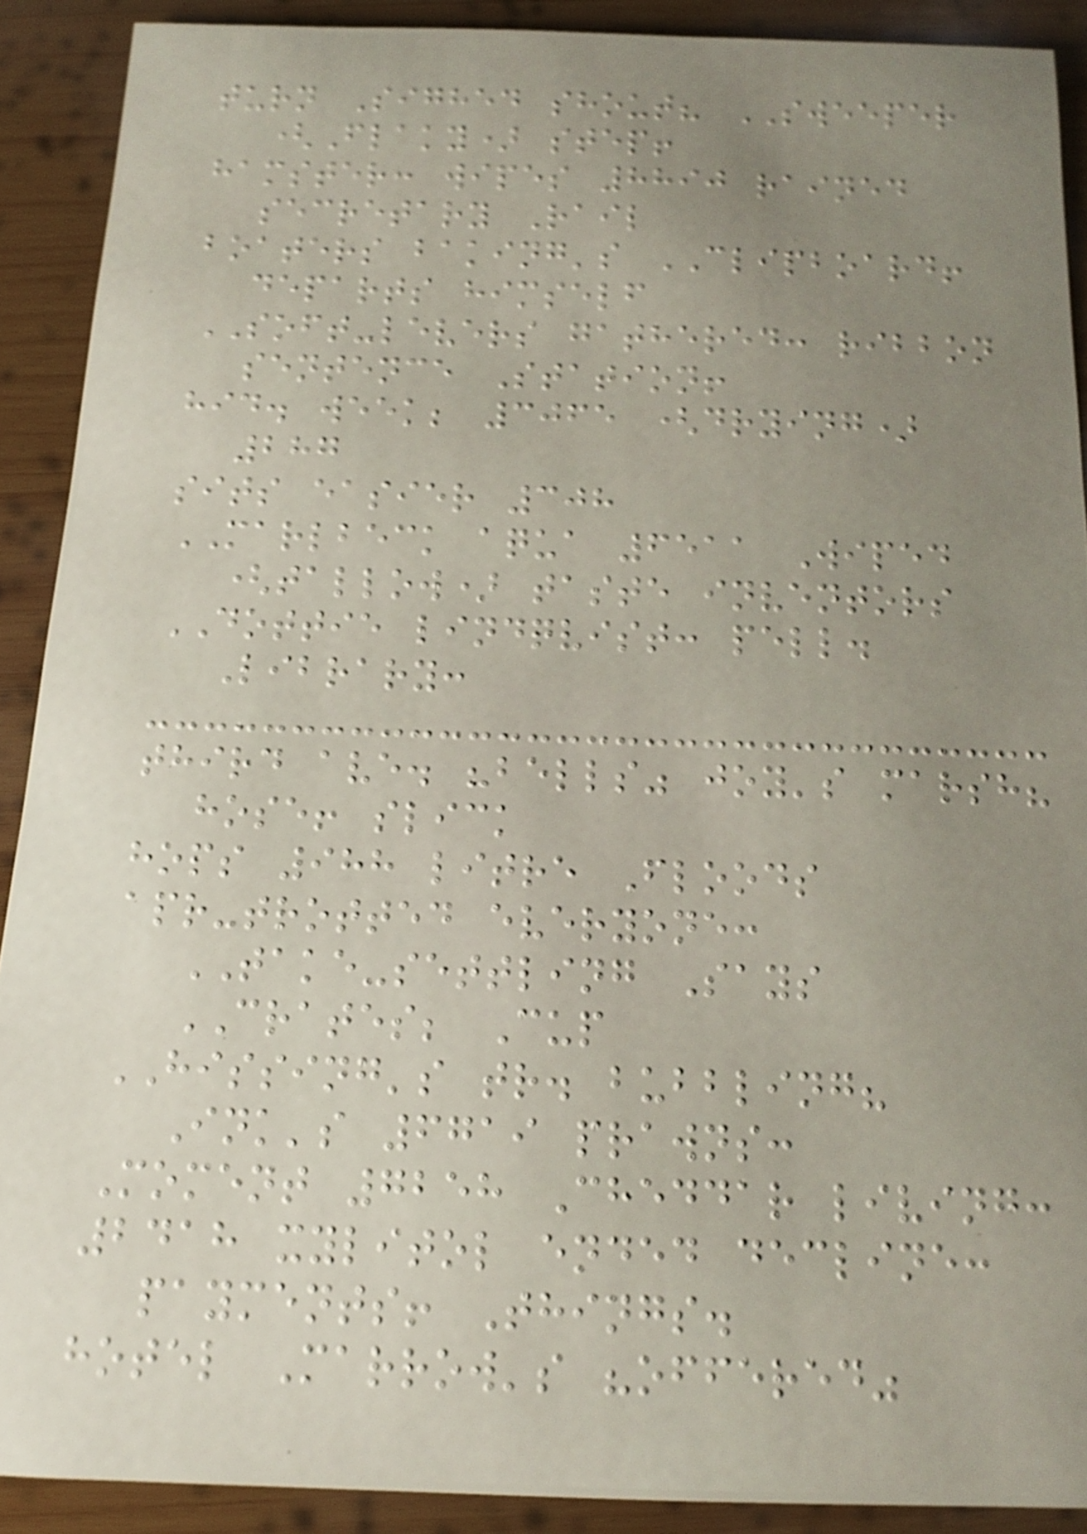turn Sighed shout? SWEEPER
(Flaky) step!
hamster: wipes 8890 rained
secretary Rail
boaters baking's CLIPBOARD!
departs himself
SOFT-levers gathered: ribbon
sentence Station!
hid. week; 3065 (drying)
287
sits easier 308
MARLBECK aqua 6511 Wiped
(tallow) taste inventors
DOTTIE lindqvist: pell.
Library:
third ave. "bells" joy's marsh?
hose! slick
hops 988 litre Floods
apr-trotted everyone:
TAKE-settling Says
CRATES; Cup
HISSING's tr. bubbling?
Ink's 6719 prawns:
Moment 7258 Cheddar living:
2418 xylitol ended decline:
payments! Things.
hotel Marrow's "offered"
